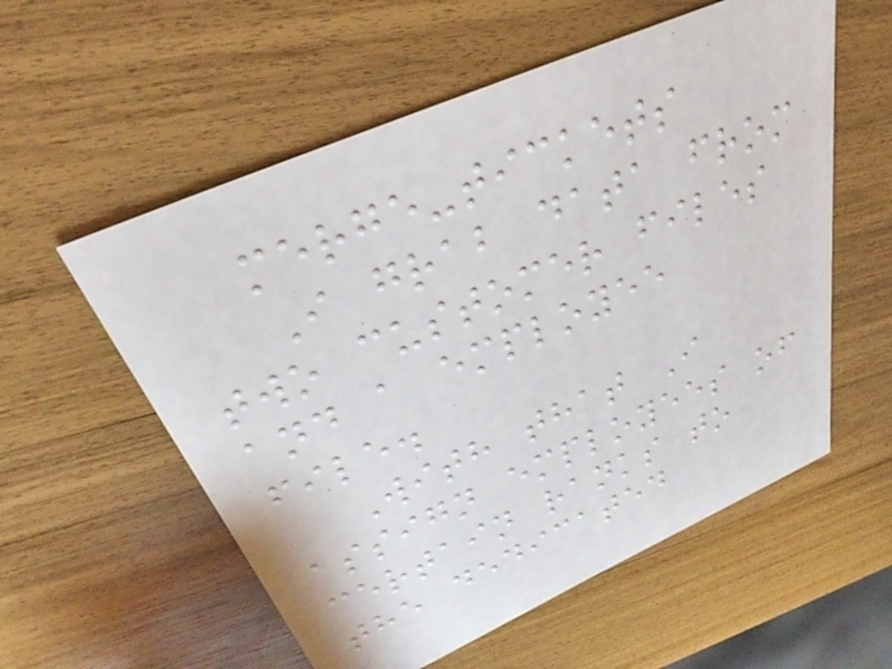merge-tickets
I grab data from
two customer files
and a employee
file.
With that I
assign employees of
certain ranks to
the dedicated
